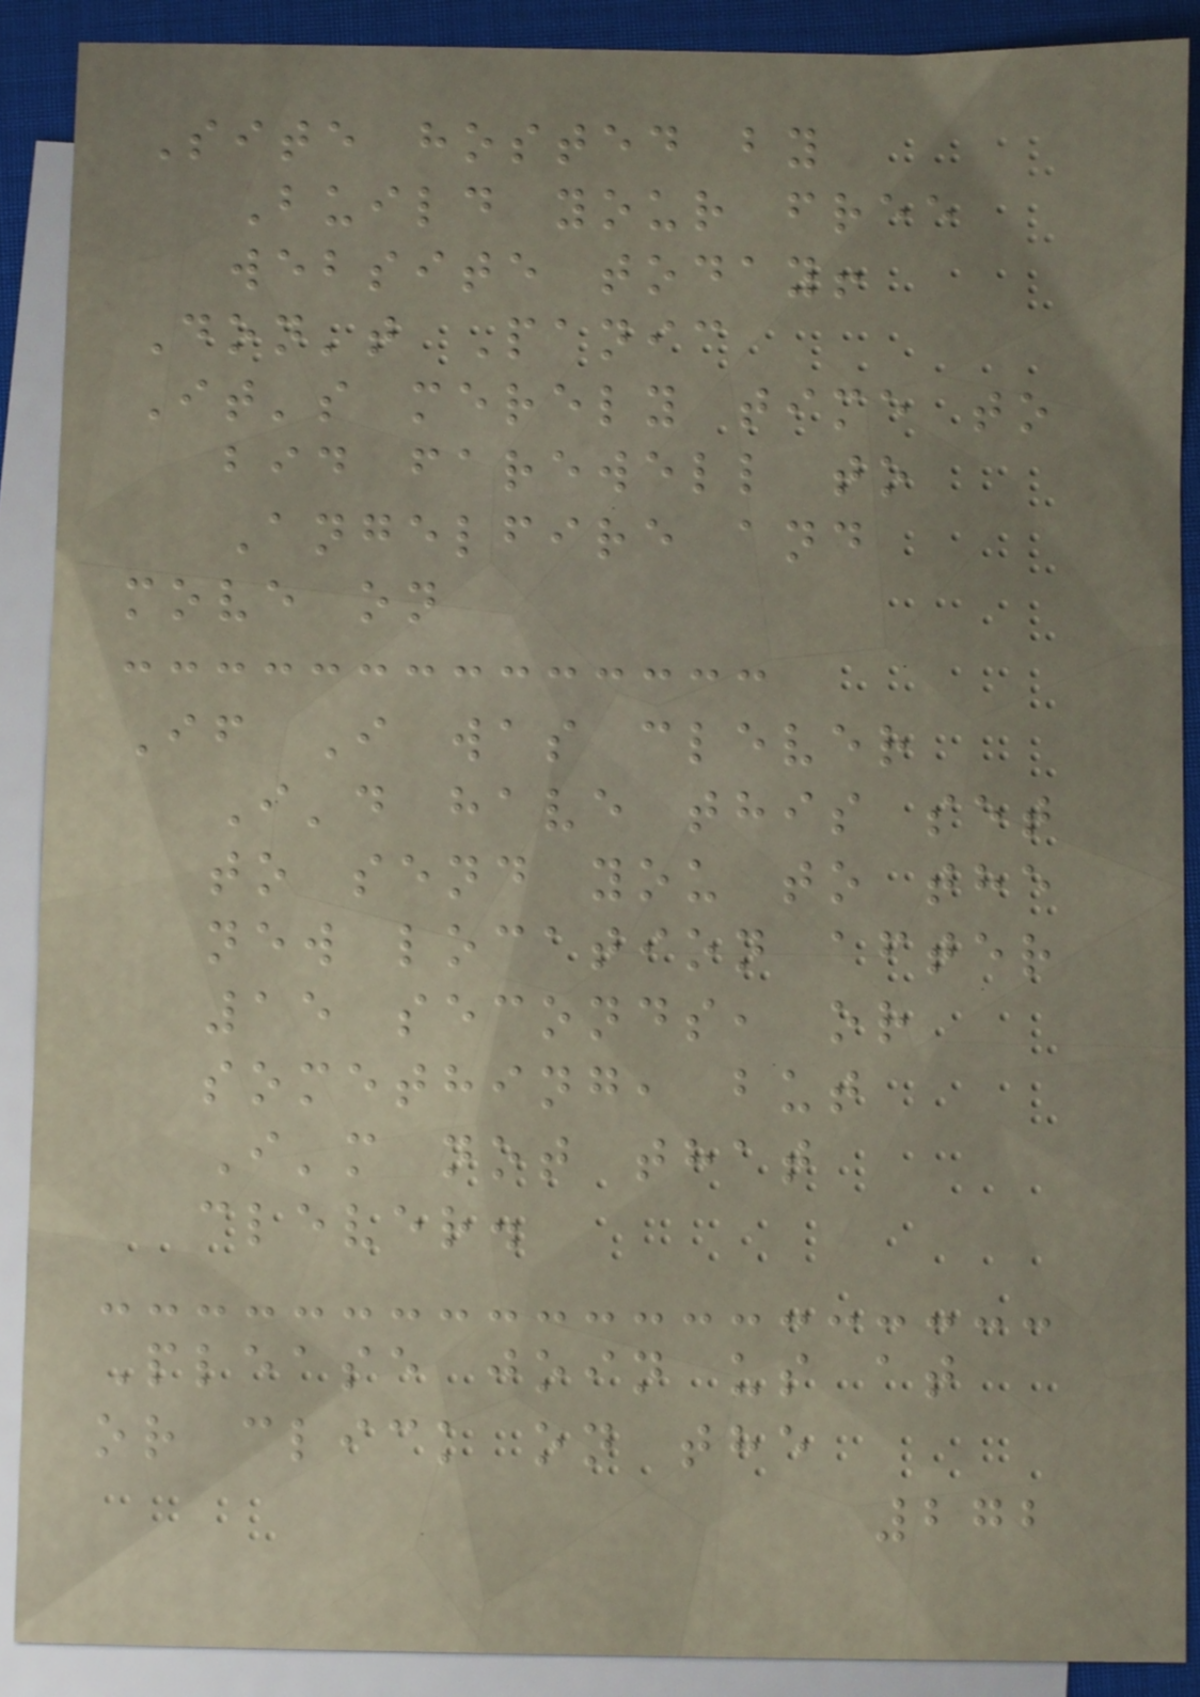Site hosted by
Build your free
website today!
Don't Panic
It's merely time to
bid farewell to
Angelfire and
move on
If I was clever
I'd have this set
to send you to the
new location after
15 seconds, or
something, but
I'm not that
clever.
Please join us at
or click on the
272
